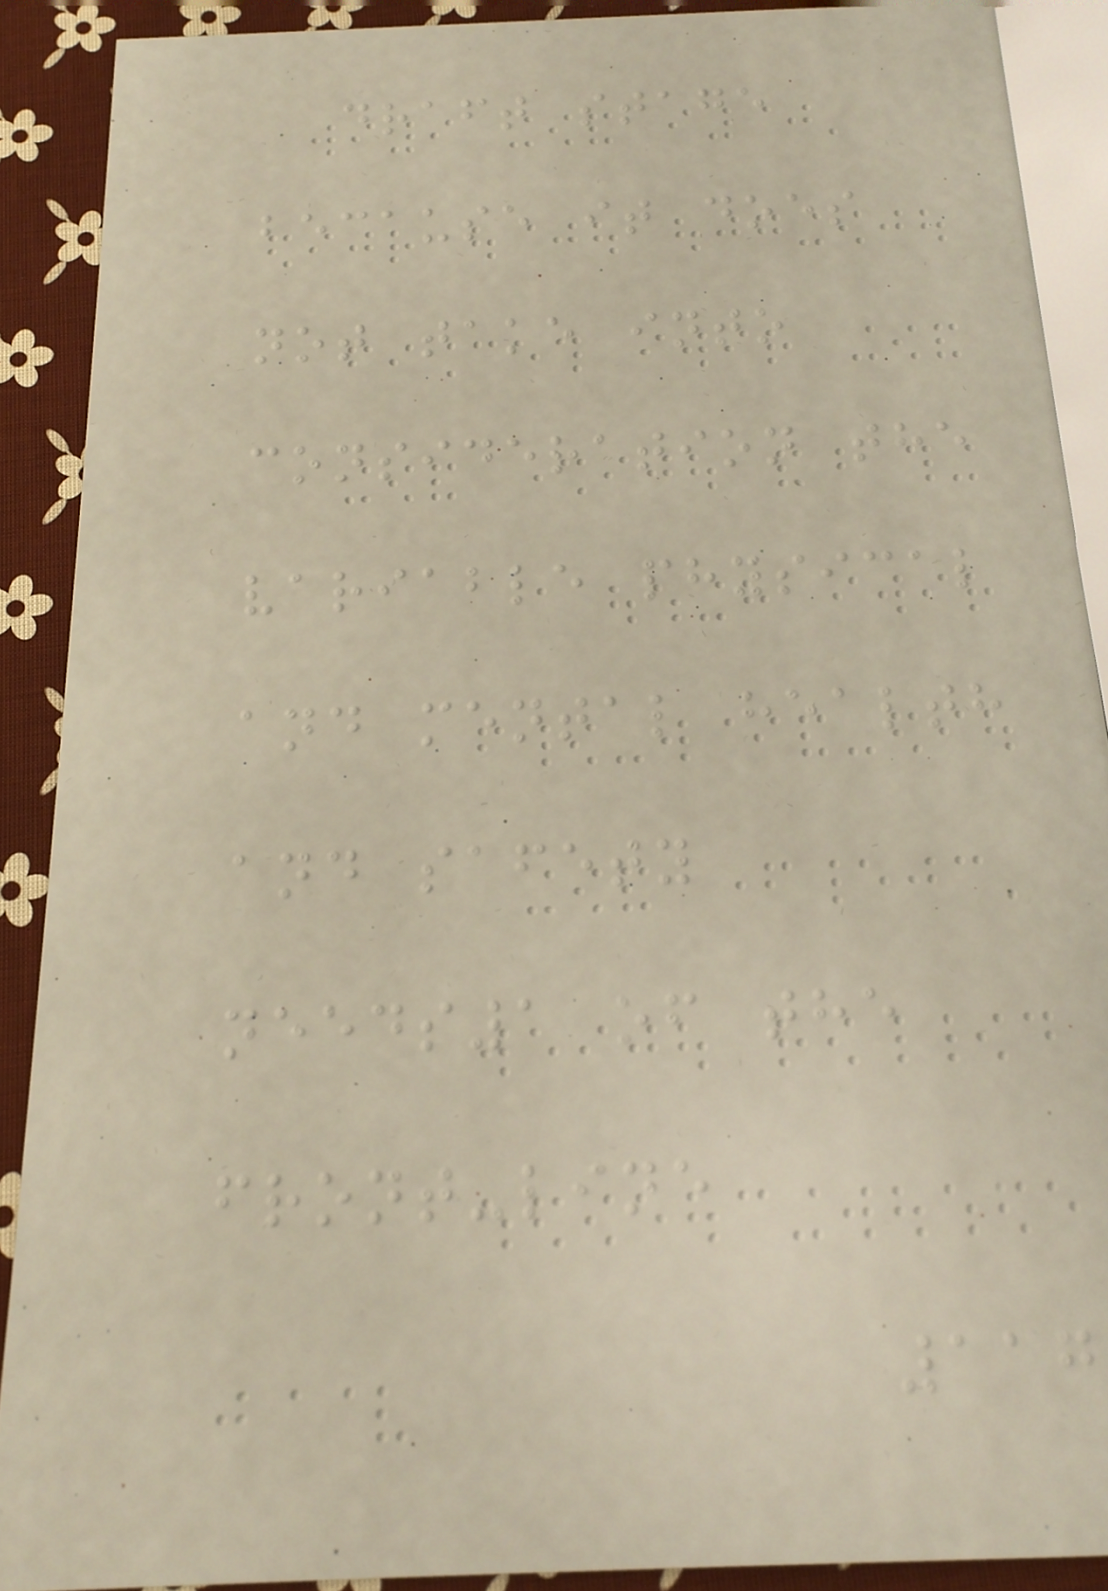draft stage
because it does
not take into
consideration the
variable physical
and mental health
and safety
needs1 of the
front-line
117
